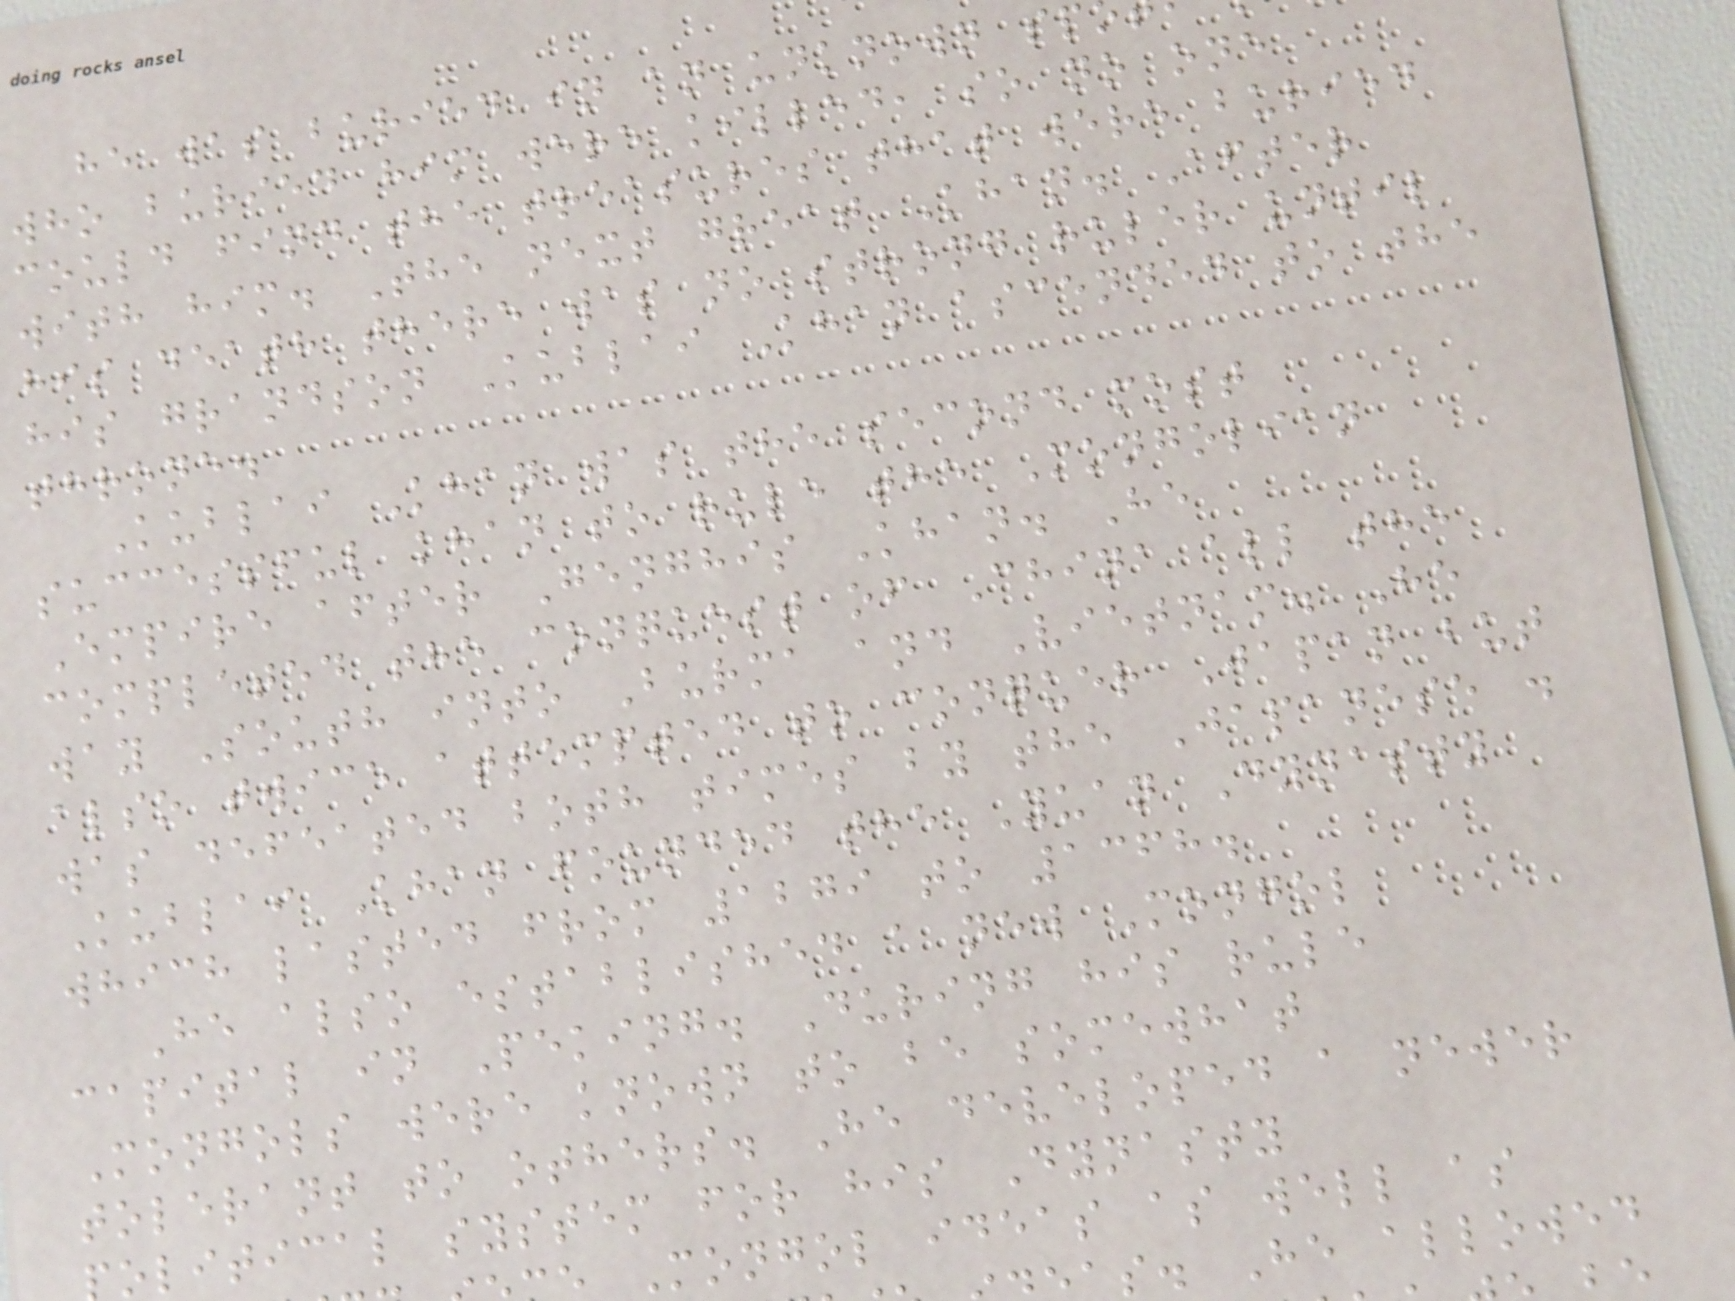he was buried in an unknown sp
who buried him were killed, so no one
could find the treasures that were buried
with him. The next great Khan. After
his death there was no strong ruler until
his grandson Kublai Khan ascended to the
throne.
Kublai Khan was the second most
successful khan to rule the Mongolian
Empire after Genghis Khan. He
completed the conquest of China all the
way South into Burma and Vietnam. He
also twice attempted to conquer Japan but
was defeated both times by the Japanese .
Kublai Khan founded the Yuan Dynasty
which lasted from 1279 to 1368.
He also established a new Mongol
capital in Peking. During his rule
Mongols were known to be somewhat
tolerant to others. He developed a newer
olitical system for his Dynasty
Mongol ideas as well as
s. He allowed
